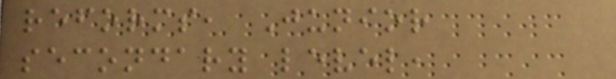reforms, Junior
secondary level,
